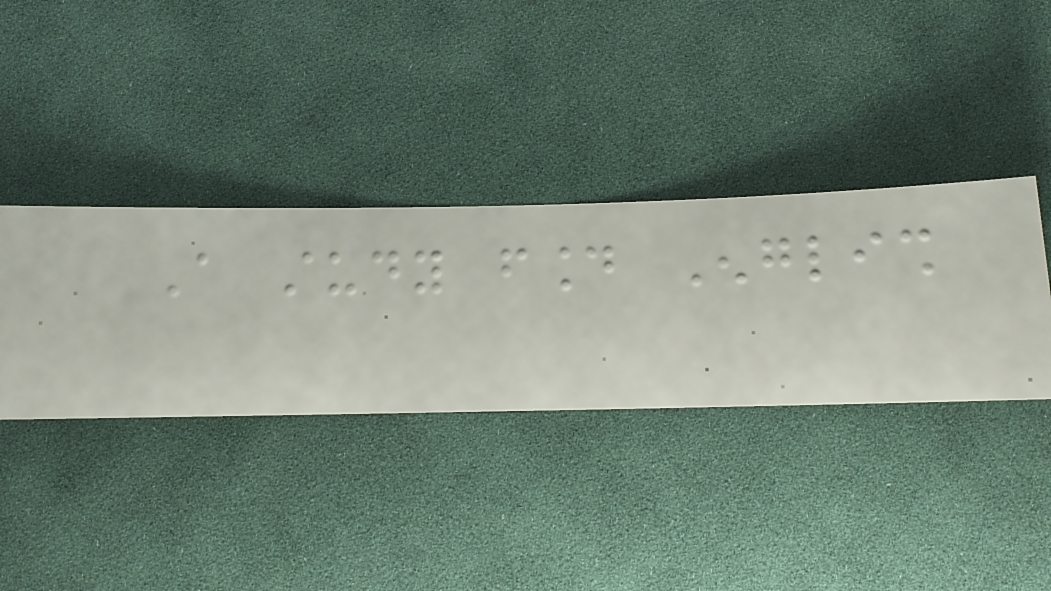A study found English
